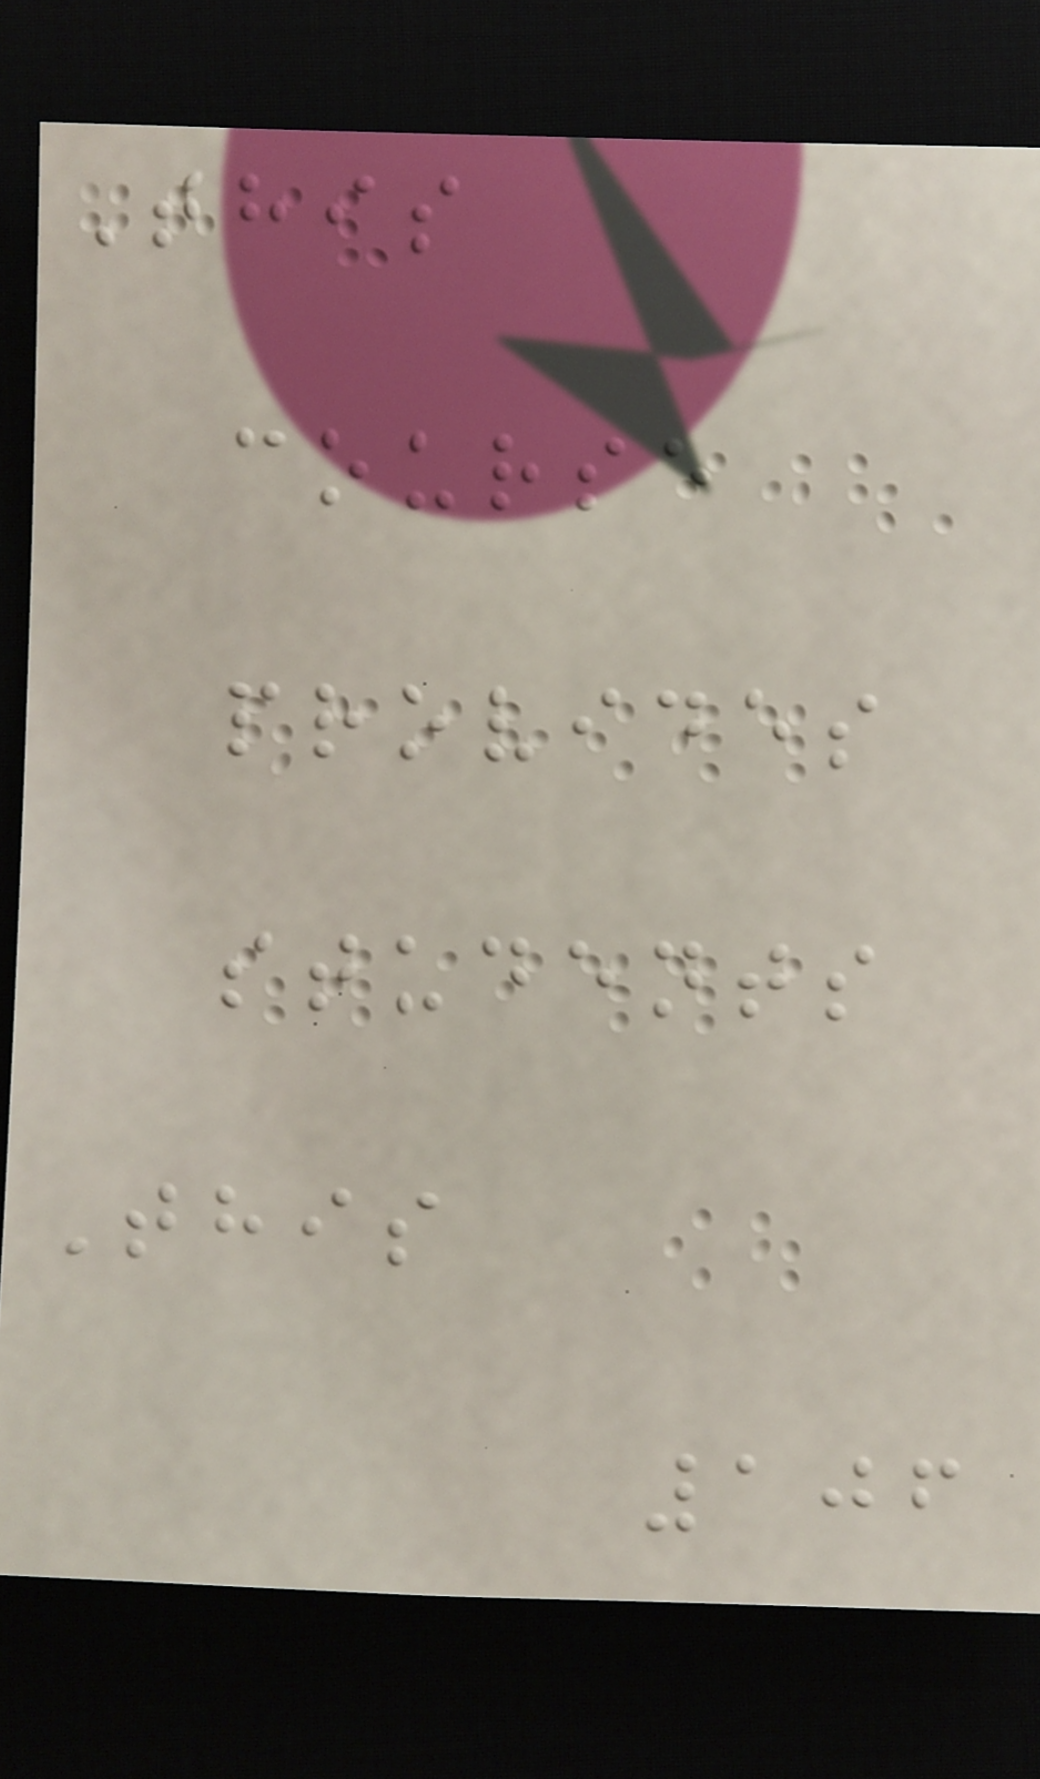This
course
provides
students
This
106
